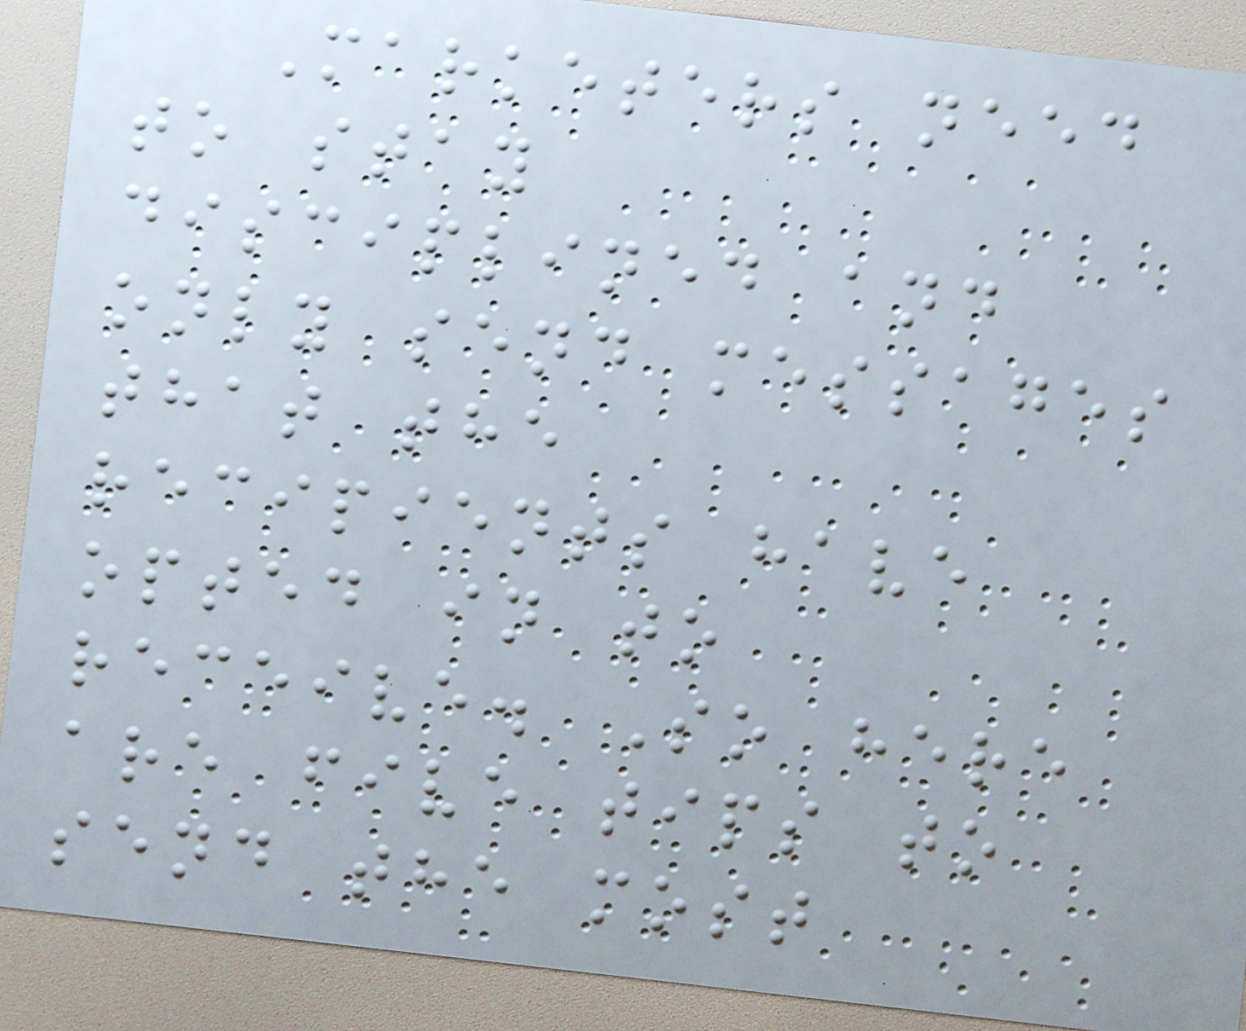Marketers need
to stay
disciplined and
only send messages
that the
recipients have
opted in to
receive. So here
are five tips to
send the most
